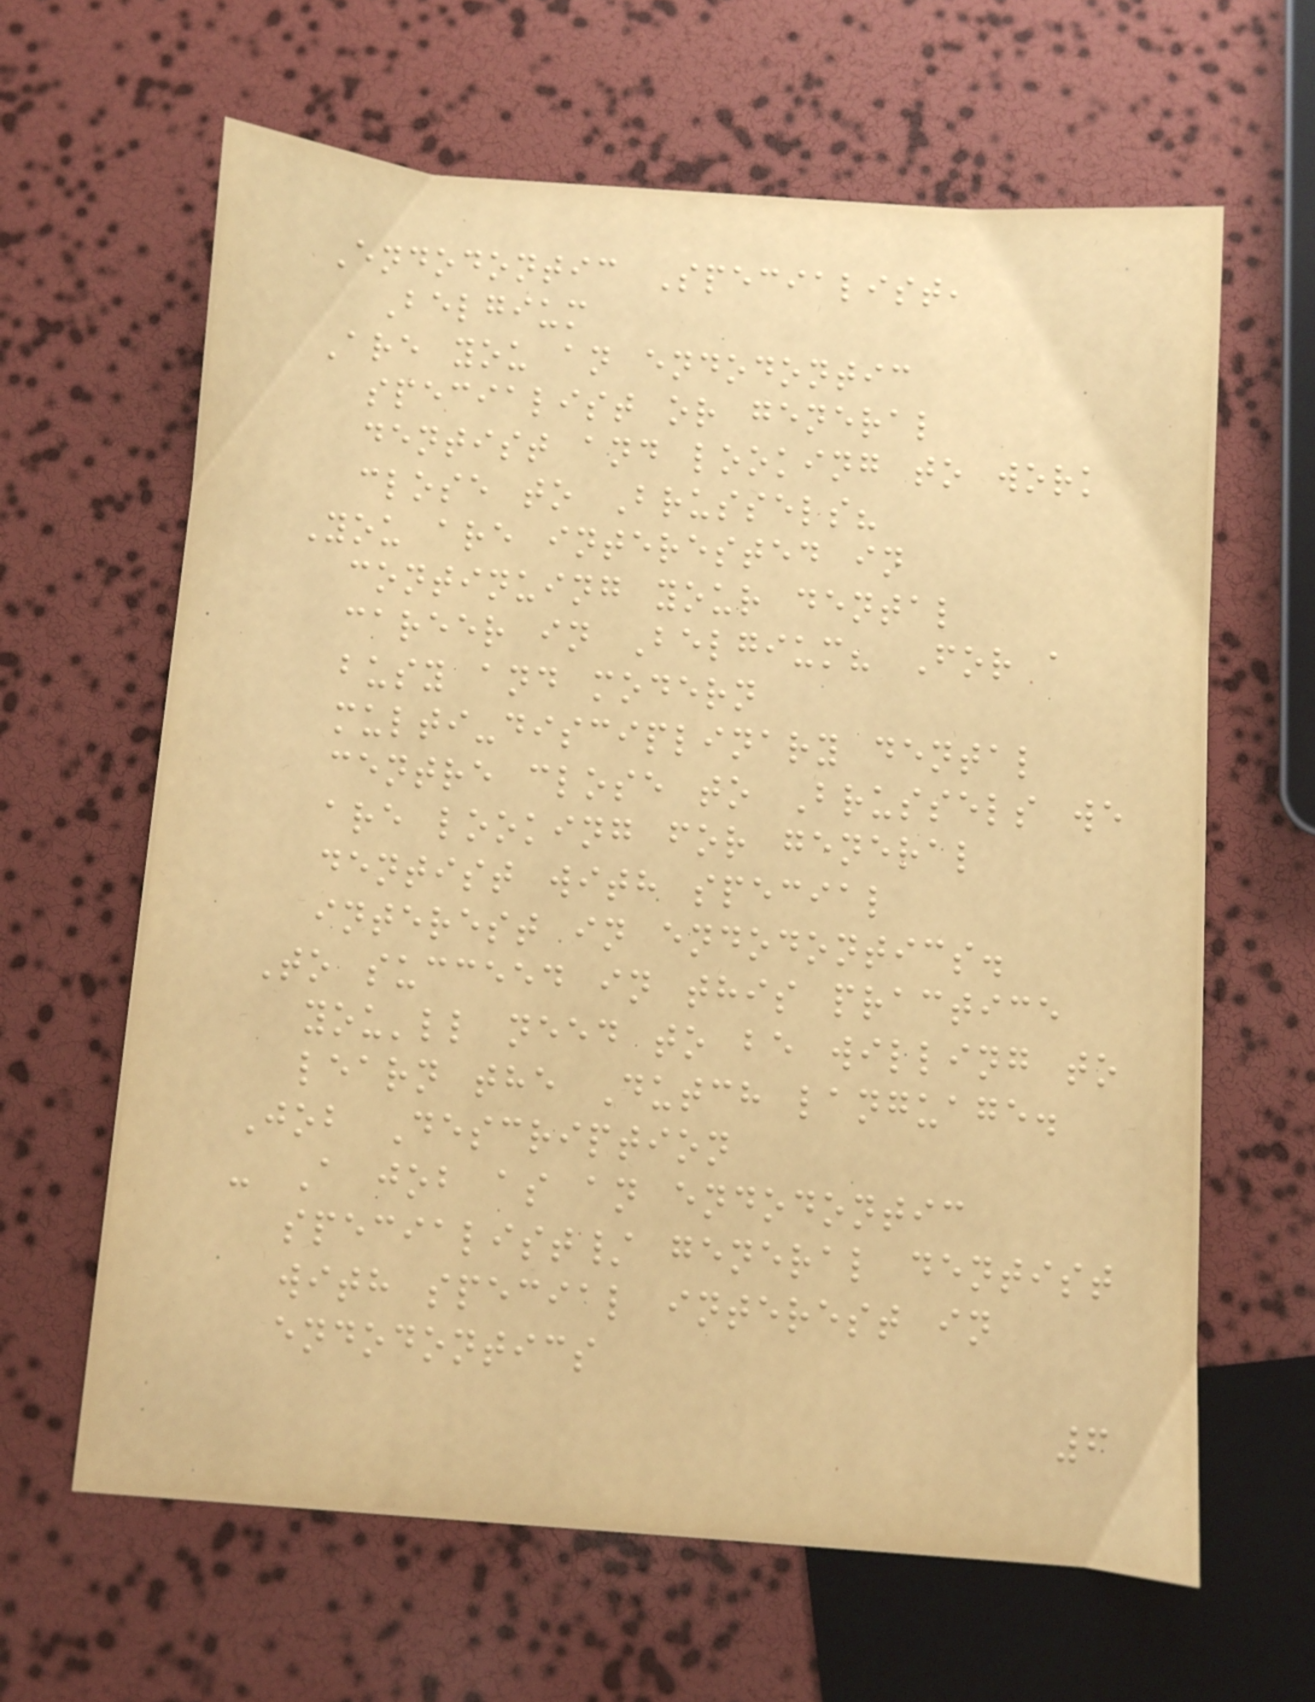Endodontic Specialist,
Belgium
Are you an endodontic
specialist or general
dentist and looking to work
close to Brussels?
You are interested in
continuing your dental
career in Belgium? For a
busy and modern
multi-disciplinary dental
centre close to Brussels we
are looking for general
dentist with special
interest in endodontics.
To succeed in this practice
you'll need to be willing to
learn the Dutch language.
Job Description
- A job as an endodontic
specialist/ general dentist
with special interest in
endodontics
6
